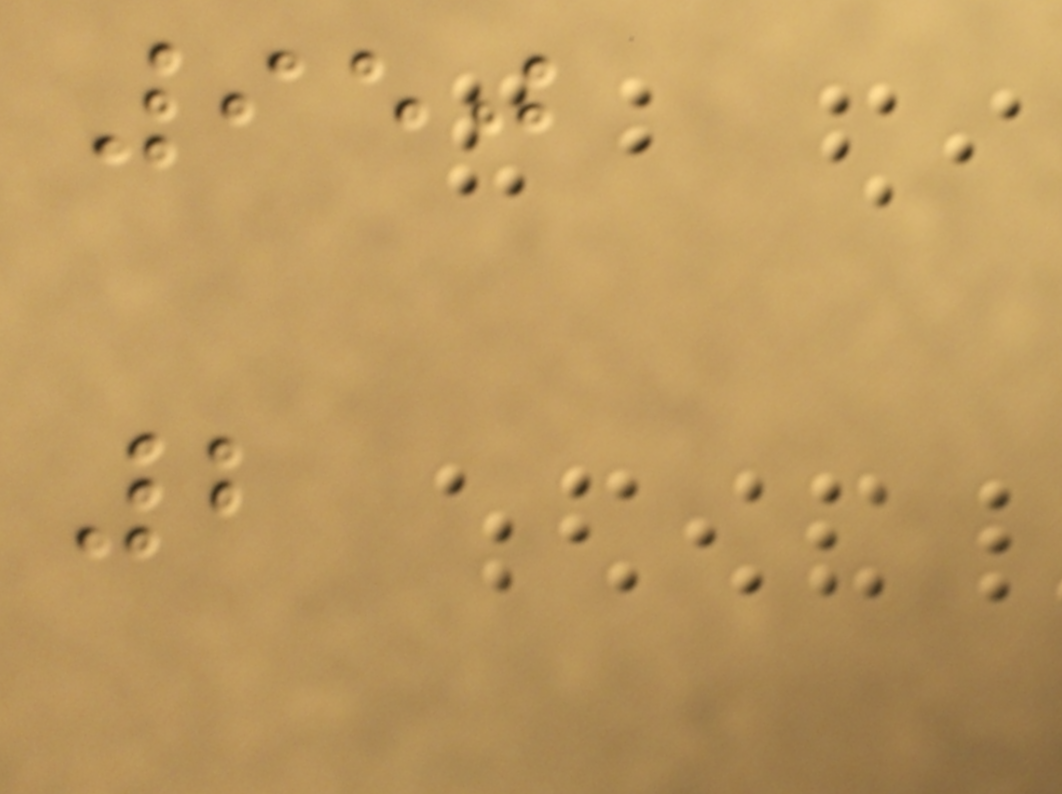950
2
